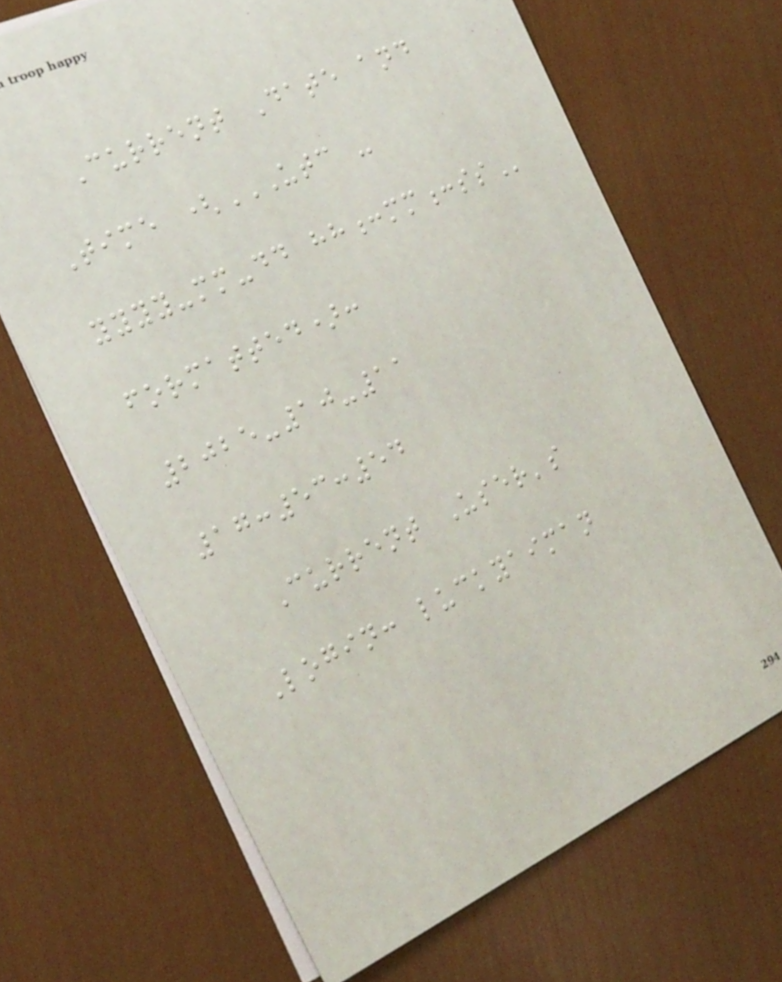Current Date and
Time (UTC -
YYYY-MM-DD HH:MM:SS
formatted):
2025-10-11
17:53:54
Current User's
Login: luckyaiman
